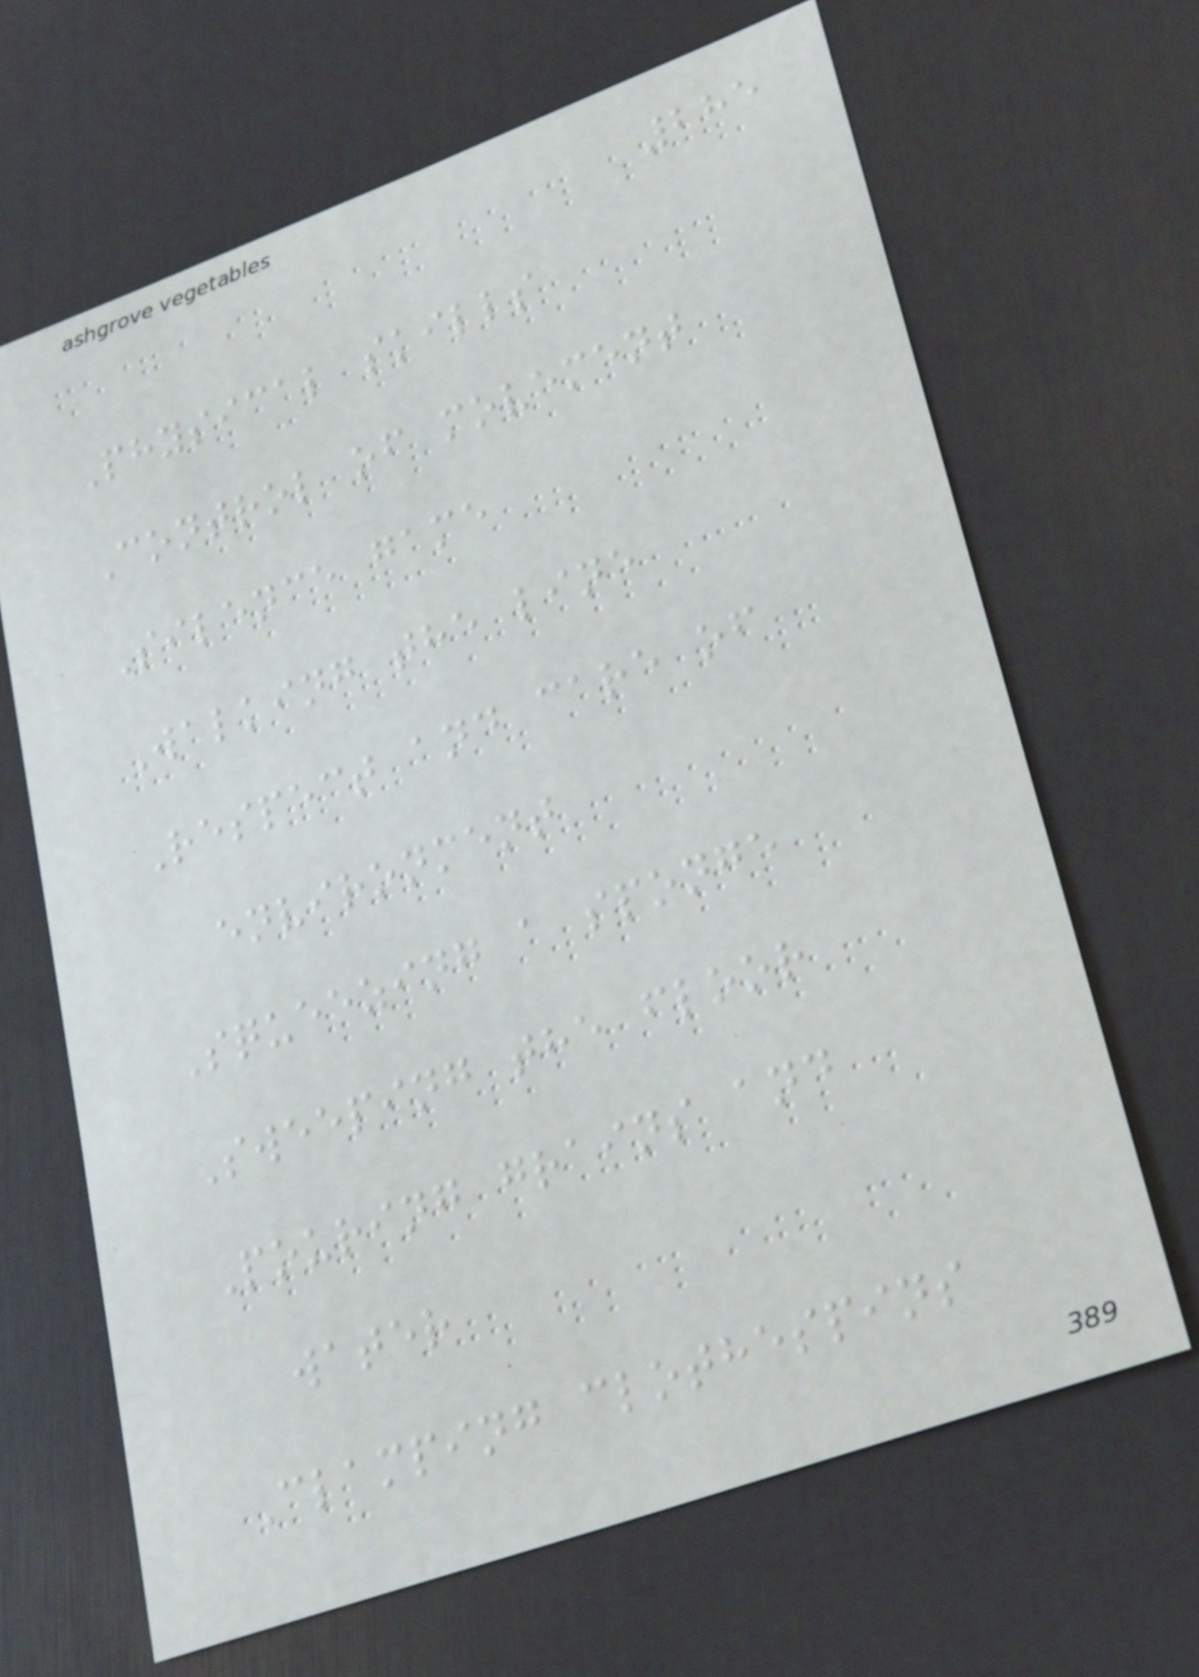285
Physical skills
Control of movement
Silence game
Walking the line
Respect and care of
environment
Squeezing a sponge
Sweeping the floor
Pouring grains and
water
Clamping clothespins
